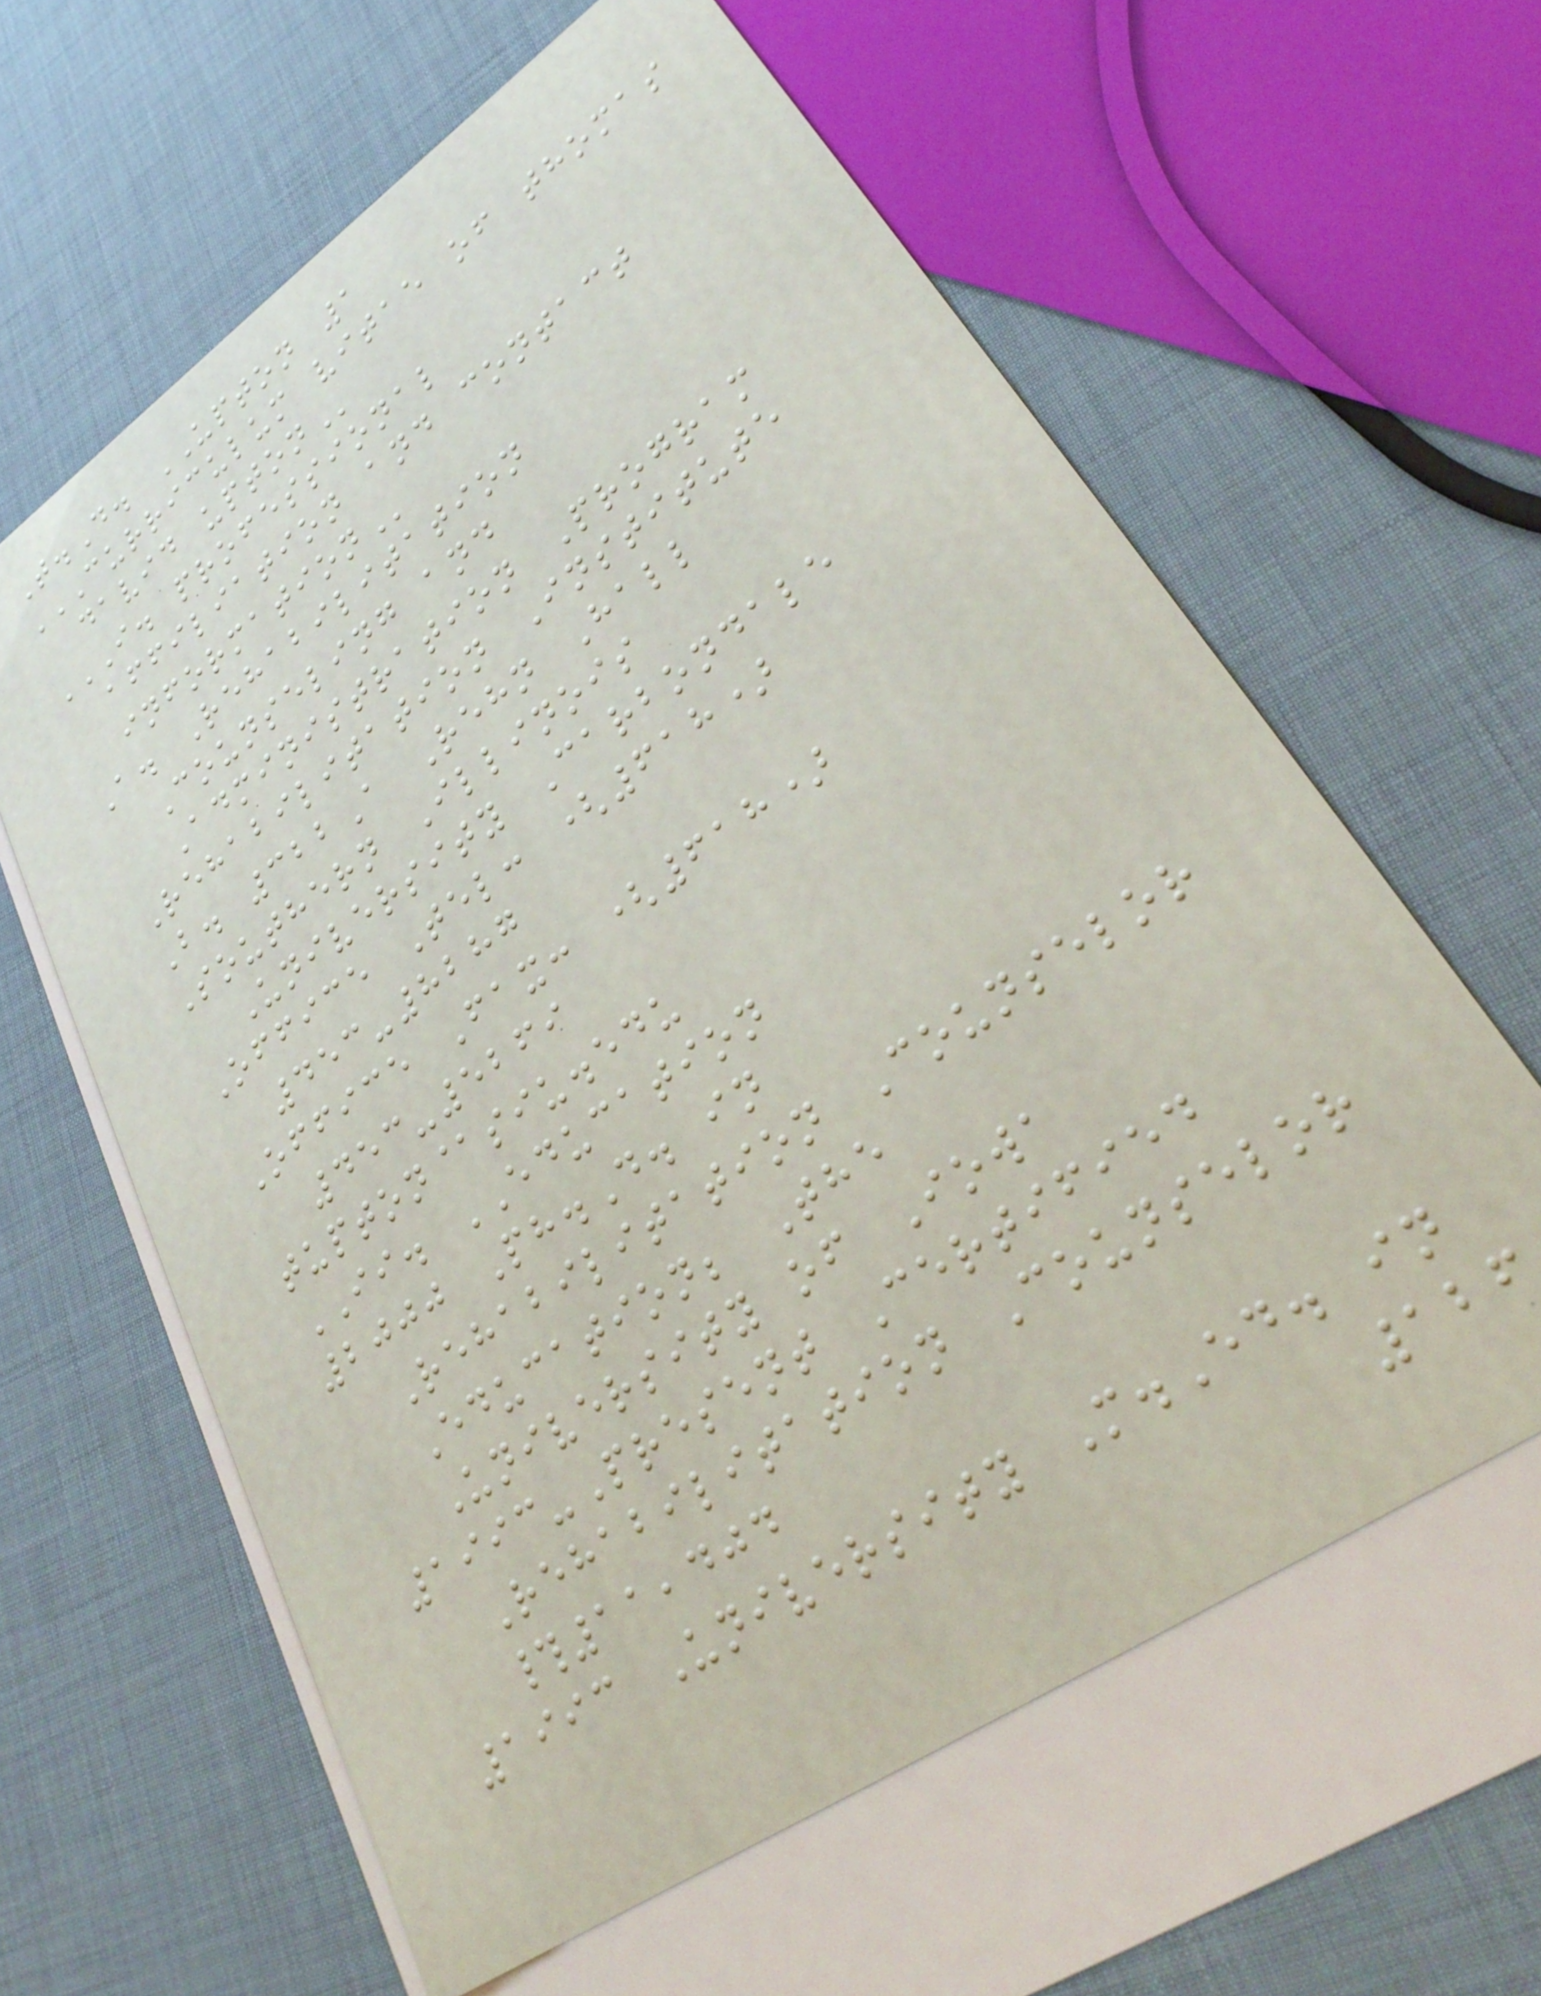T.D. UPTON 1
CURRICULUM VITAE OF THOMAS
DAVID UPTON
I. PROFESSIONAL
AFFILIATION AND CONTACT
INFORMATION
A. Rehabilitation
Counseling and
Administration Program
Rehabilitation Institute
B. 322A Rehn Hall
Southern Illinois
University Carbondale
Office Tel: (618)
453-8287
Office Fax: (618)
453-5269
tupton@siu.edu
II. EDUCATION
2000 Ph.D. in
Rehabilitation Counselor
Education; The
University of Iowa
1993-Present Certified
Rehabilitation Counselor
#11,404
1993 University M.Ed. in
126
